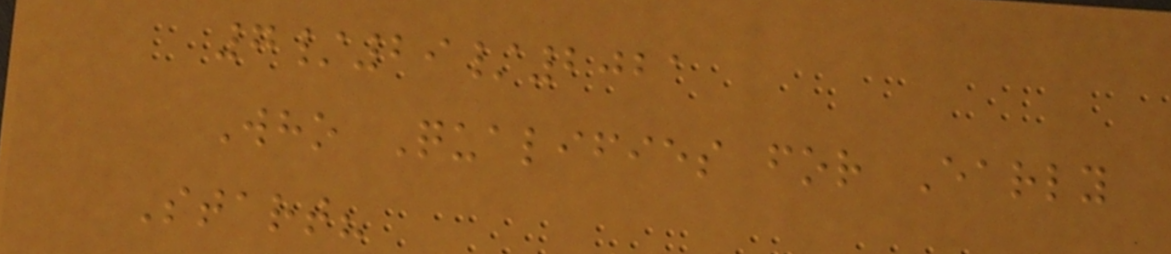7/29/2021
Who Qualifies for Early
Start?
